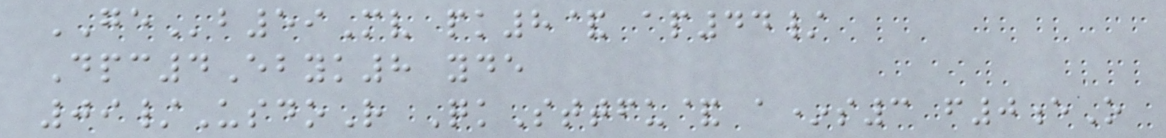GEb59Mv pk8& ap44/
Dpc4Ebyk8 yde
09/UsdoR QkSttfu& a*s3 f0eO
